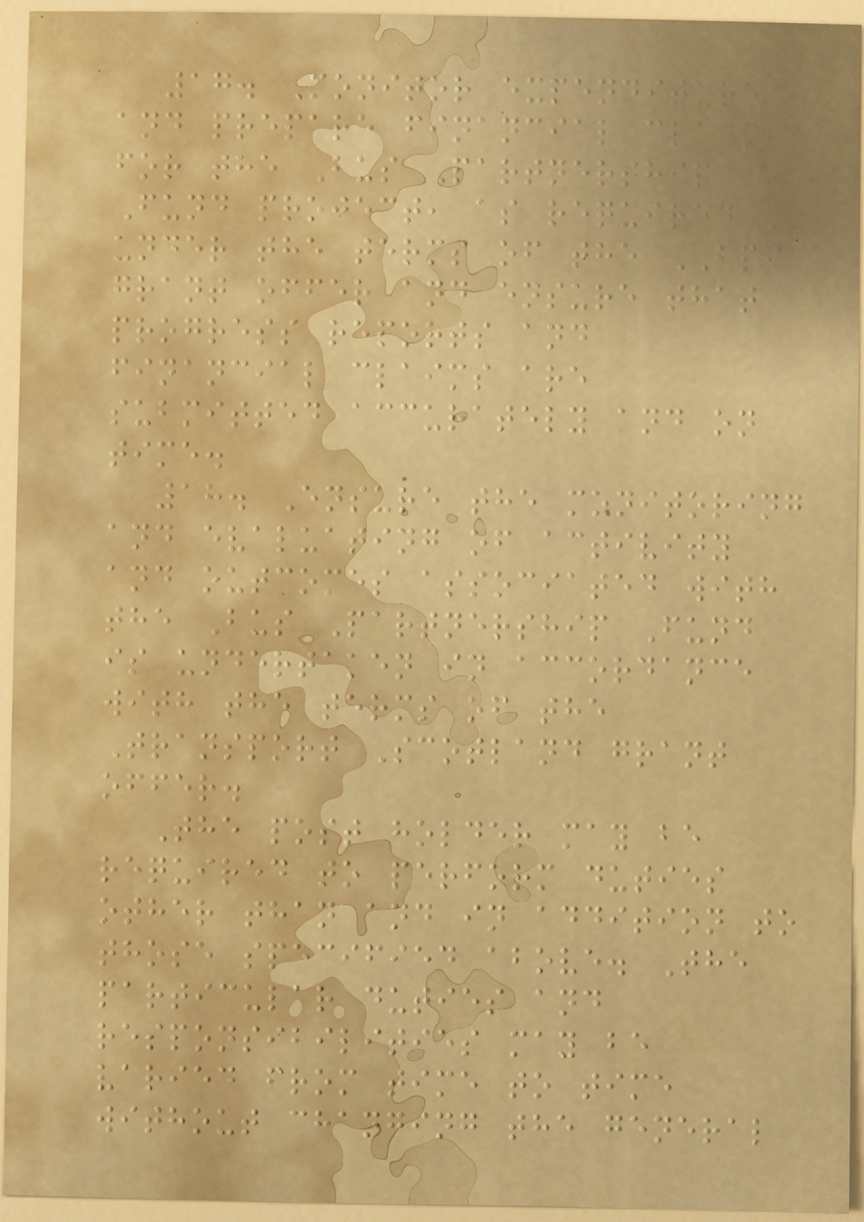17. Monitor expenditure
and prepare financial claims
for the Bus Partnership
Fund project, as required
under the terms of the BPF
grant offer and ensure that
progress reports and
financial claims are
submitted accurately and on
time.
18. Ensure the monitoring
and evaluating of activity
and outcomes associated with
the Bus Partnership Fund
is undertaken in accordance
with the terms of the
Transport Scotland grant
offer.
The post holder may be
required to perform duties
other than and in addition to
those specified above. The
particular duties and
responsibilities may be
varied from time to time
without changing the general
